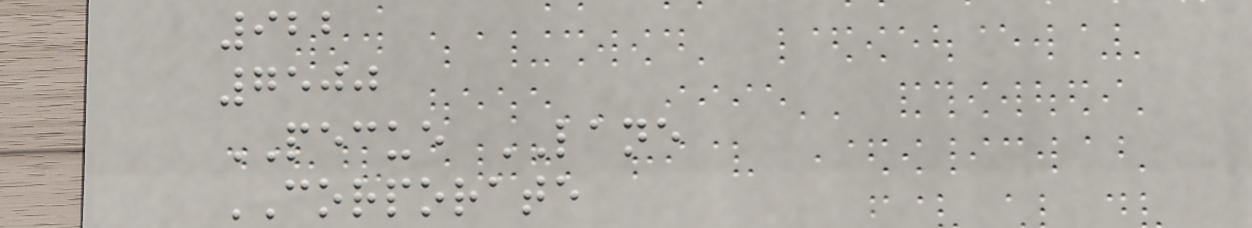922
7500
PECUE LANE
CORPORATE
